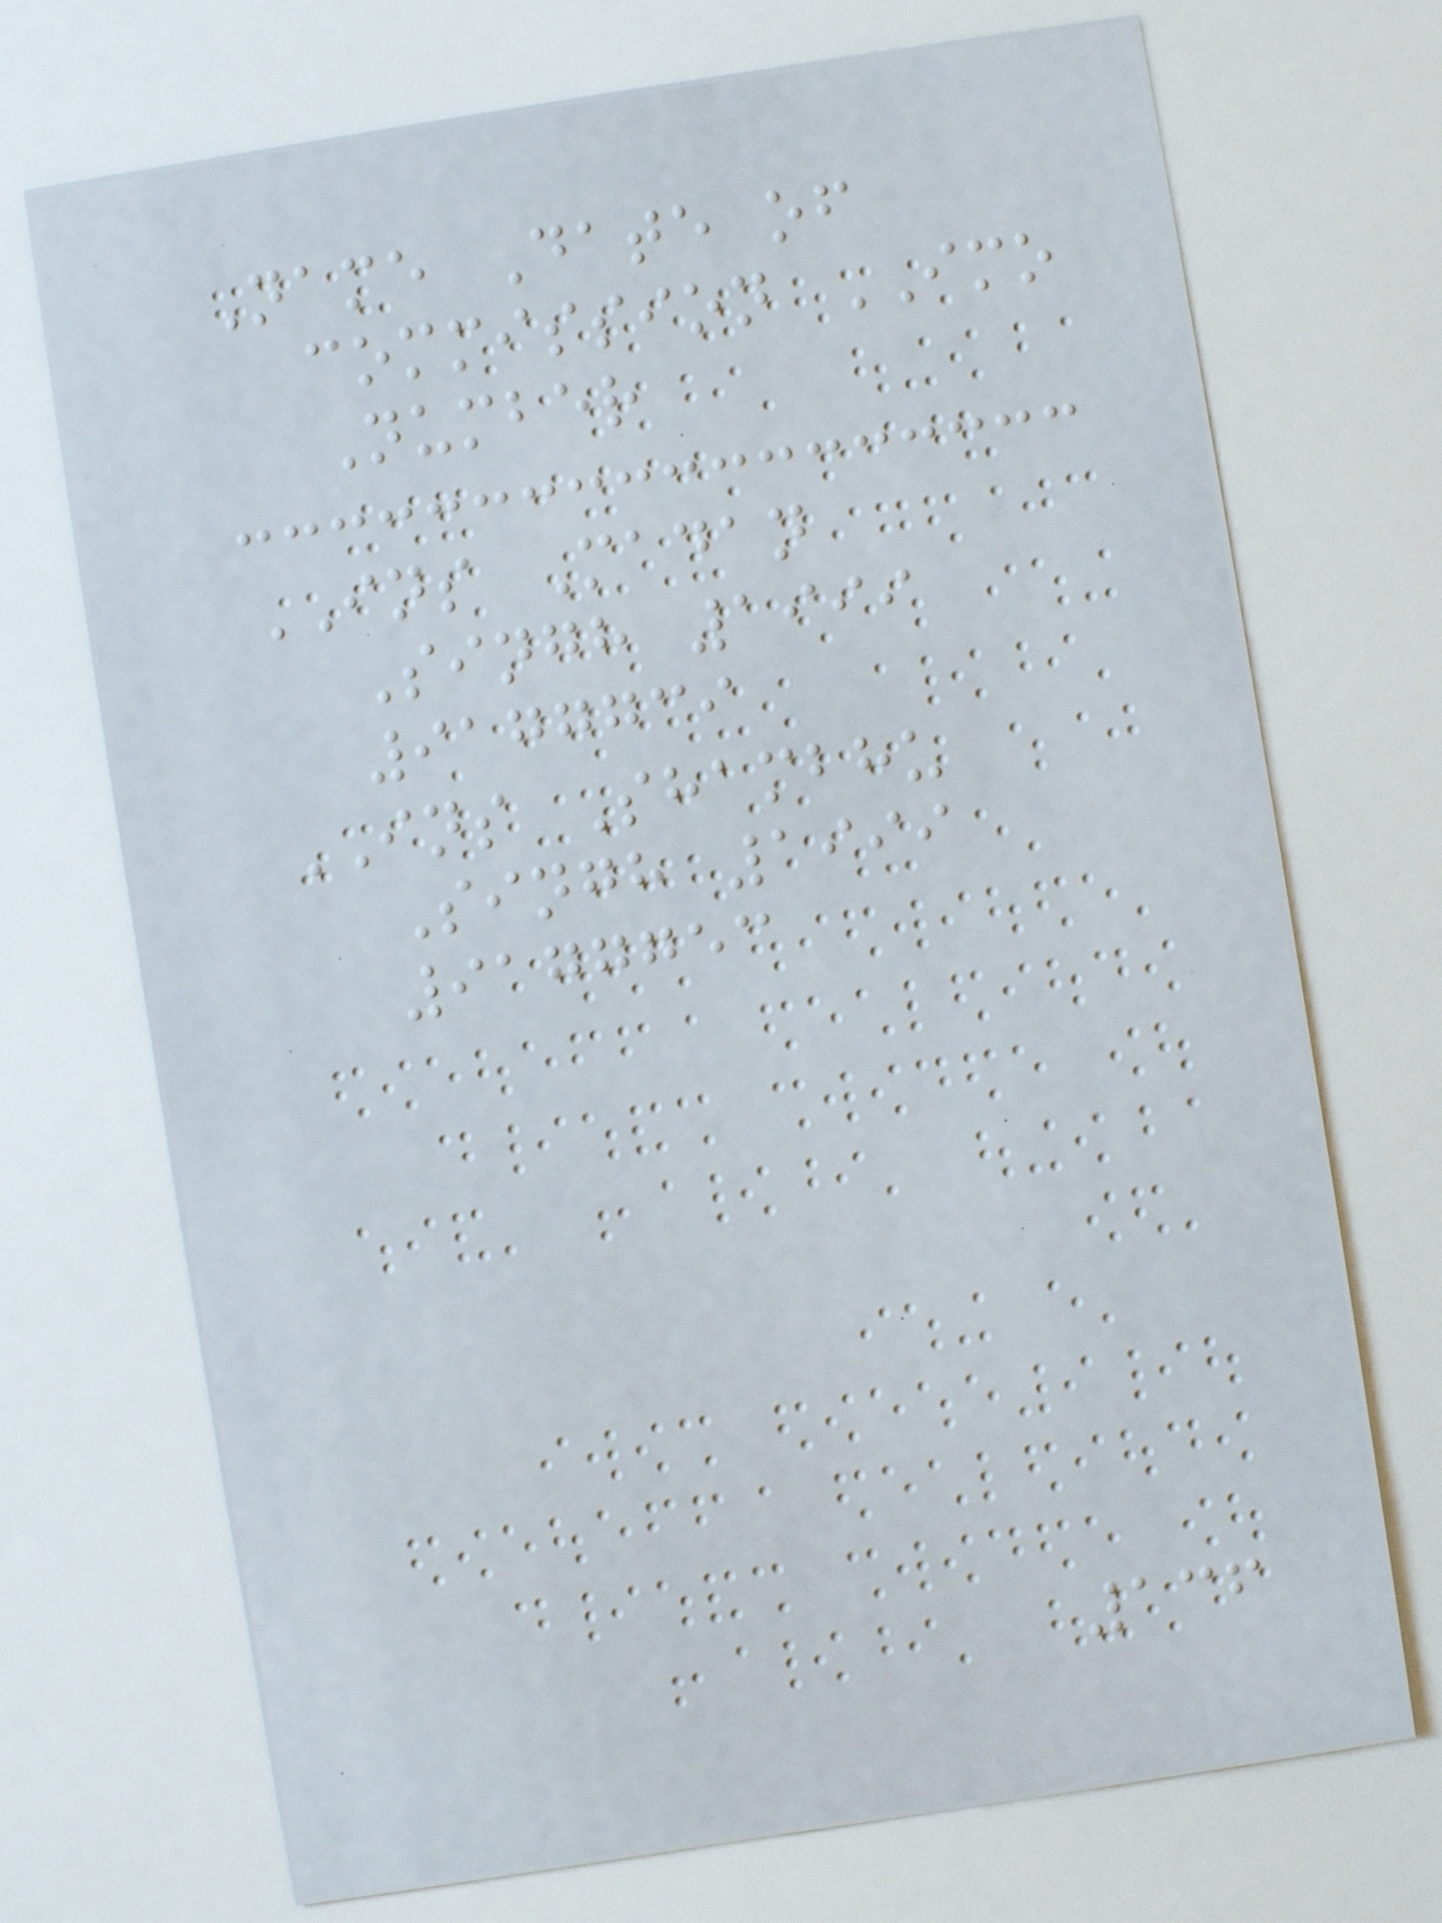Name Date of
commission IMO
Number
INS Madan
Singh 1999
9177739
INS Shambhu
Singh 1999
9177753
136
